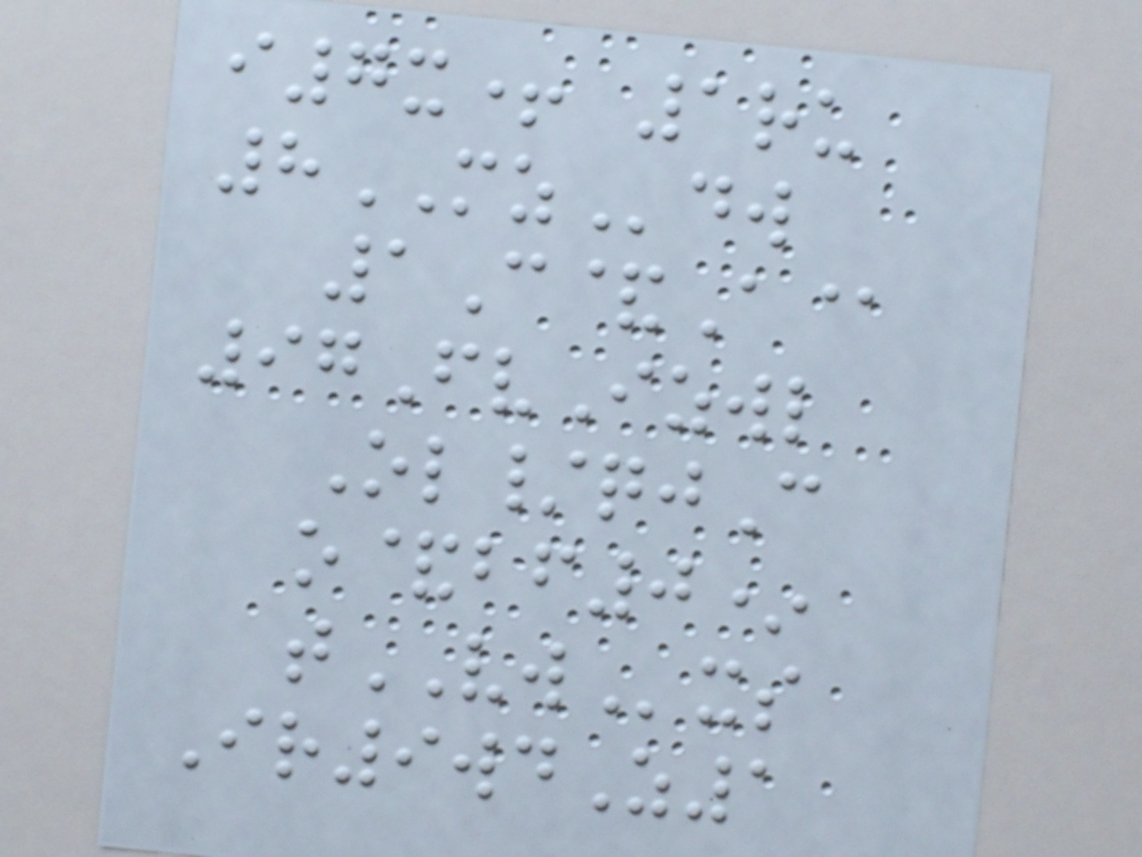i7x+ 1ru
8MZdw
1C&A@
97FvIzwl
Ol/qjC
o&bf0*
tVWxs
Ir9wdZ1
